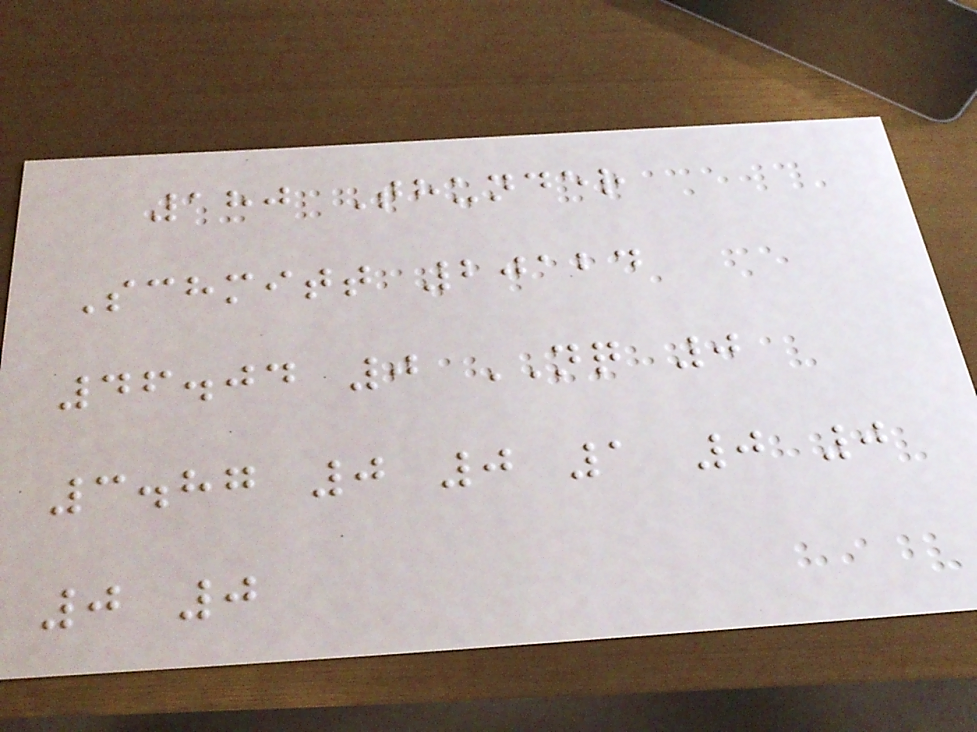180 Thunder
Schmitt 20124
46.04 0 NQ 0
3.87 0 0 1 0 0
0 0
